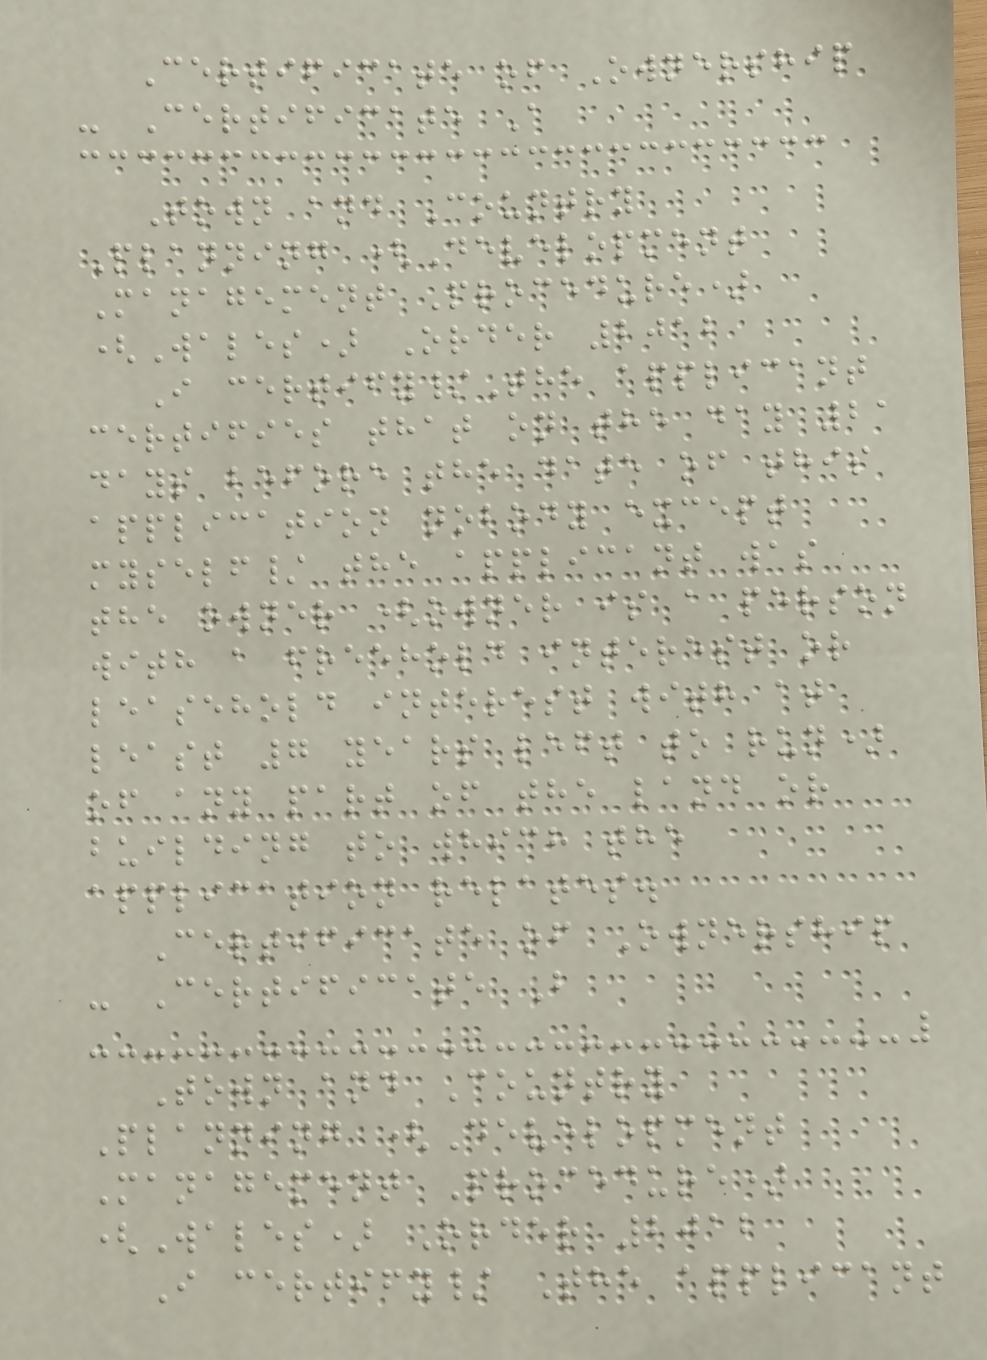Certificate of Ownership
- Certificate A
Town and Country
Planning (Development
Management Procedure)
(Wales) Order 2012
I certify/The applicant
certifies that on the day 21
days before the date of this
application nobody except
myself/ the applicant was
the owner (owner is a person
with a freehold interest or
leasehold interest with at
least 7 years left to run)
of any part of the land or
building to which the
application relates.
Certificate of Ownership
- Certificate B
Town and Country
Planning (Development
Management Procedure)
(Wales) Order 2012
I certify/ The applicant
